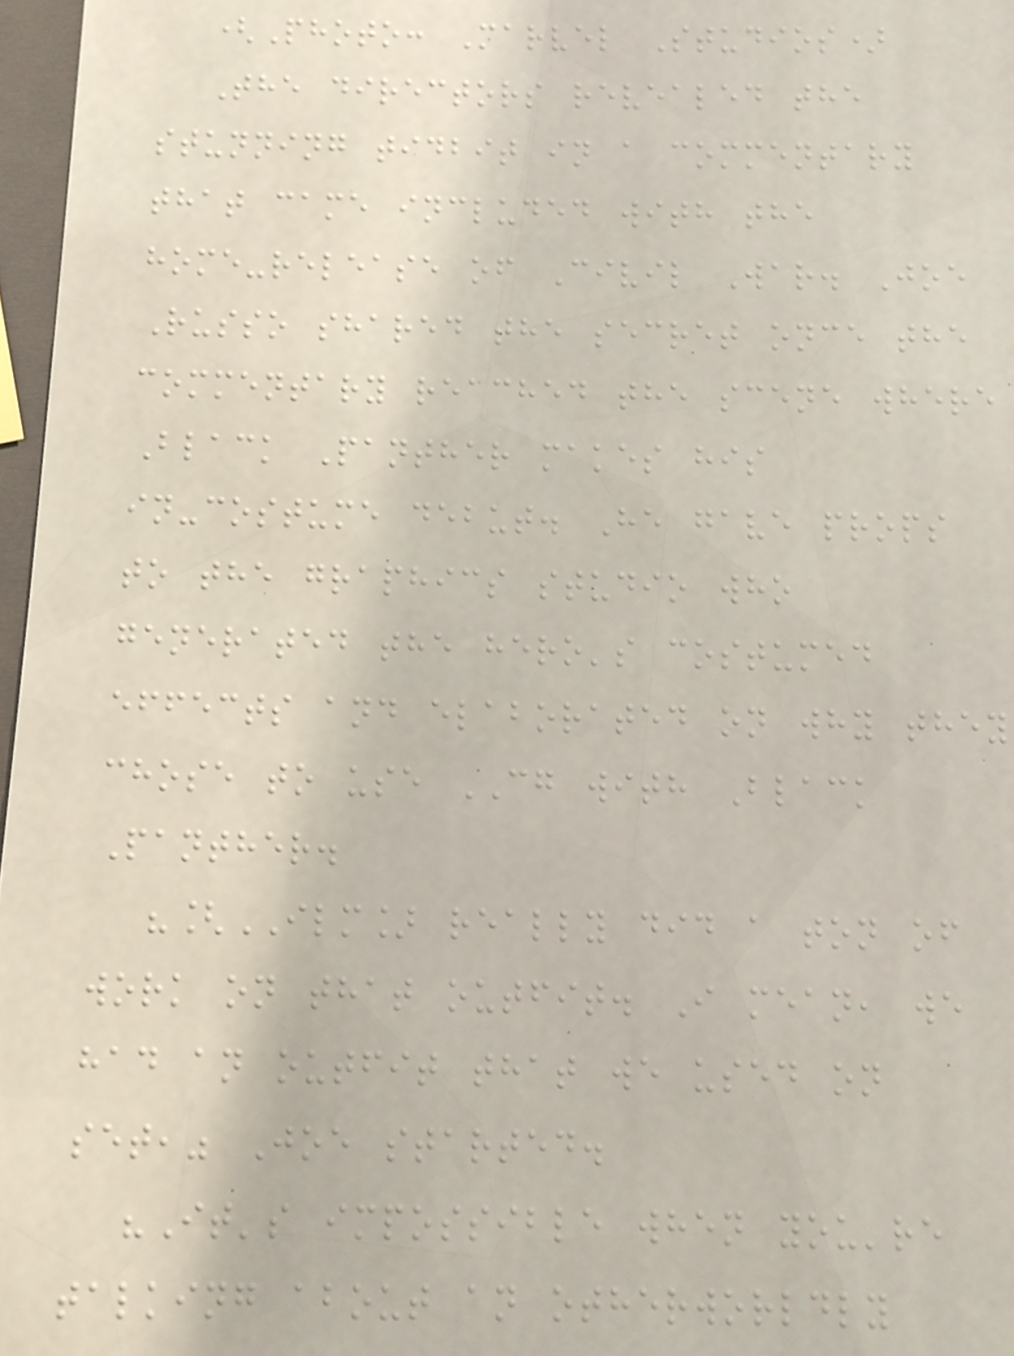(Photo: Marvel Studios)
The directors revealed the
stunning tidbit in a commentary
that came included with the
home-release of Civil War. Joe
Russo shared the secret once the
commentary reached the scene where
Black Panther makes his
in-costume debut. He gave props
to the graphics studio who
generated the hero's costumed
effects and elaborated on why they
chose to use CG with Black
Panther.
"[ILM] really did a ton of
work on that outfit. I mean, we
had an outfit that we used on
set," Joe started.
"It's impossible when you're
talking about an otherworldly
